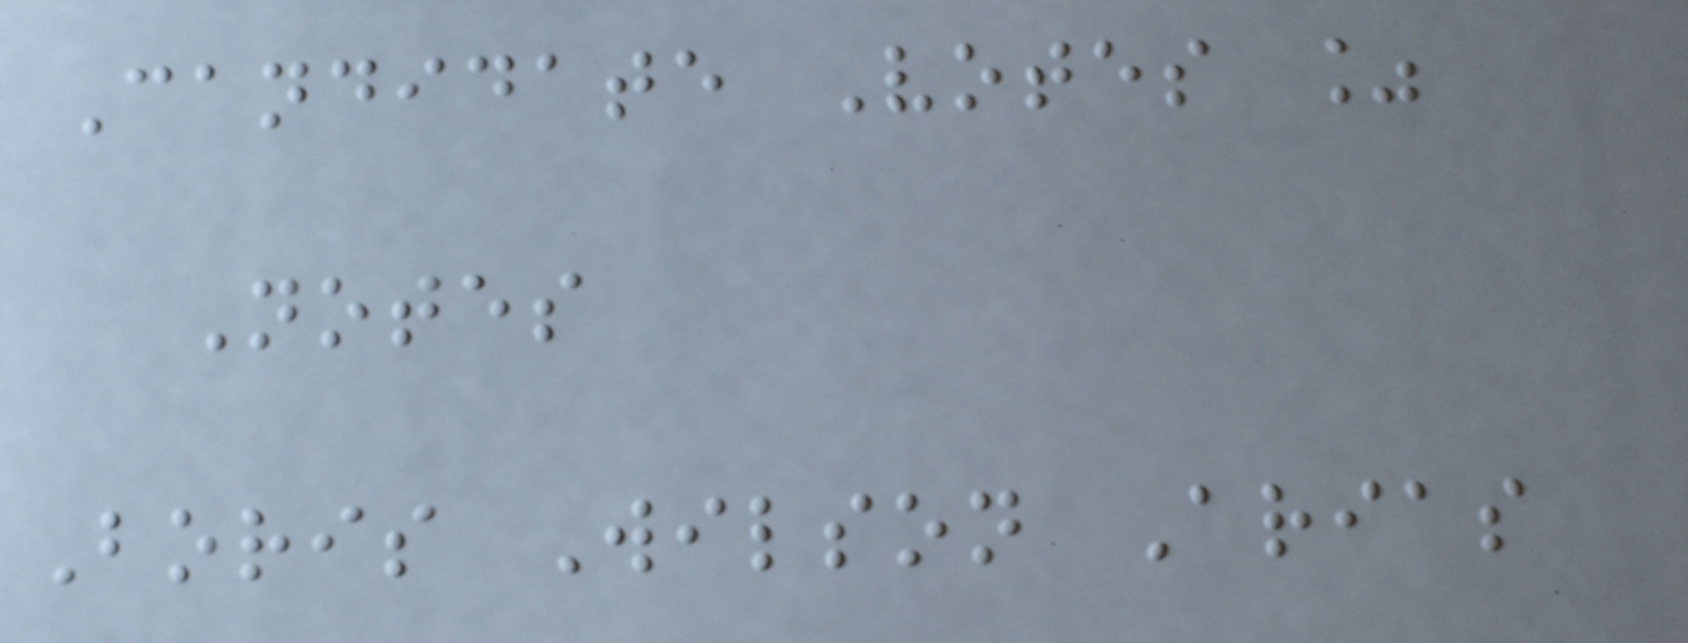Candidate Votes %
Notes
Boris Wilson Arias
